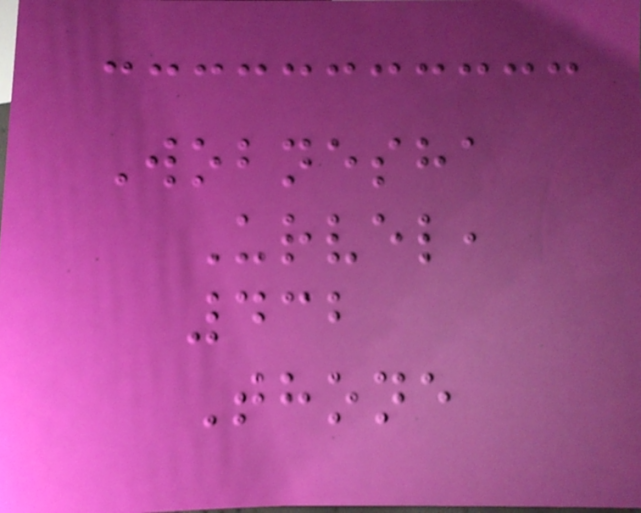Wobnesha
Urvel,
432
Thone
